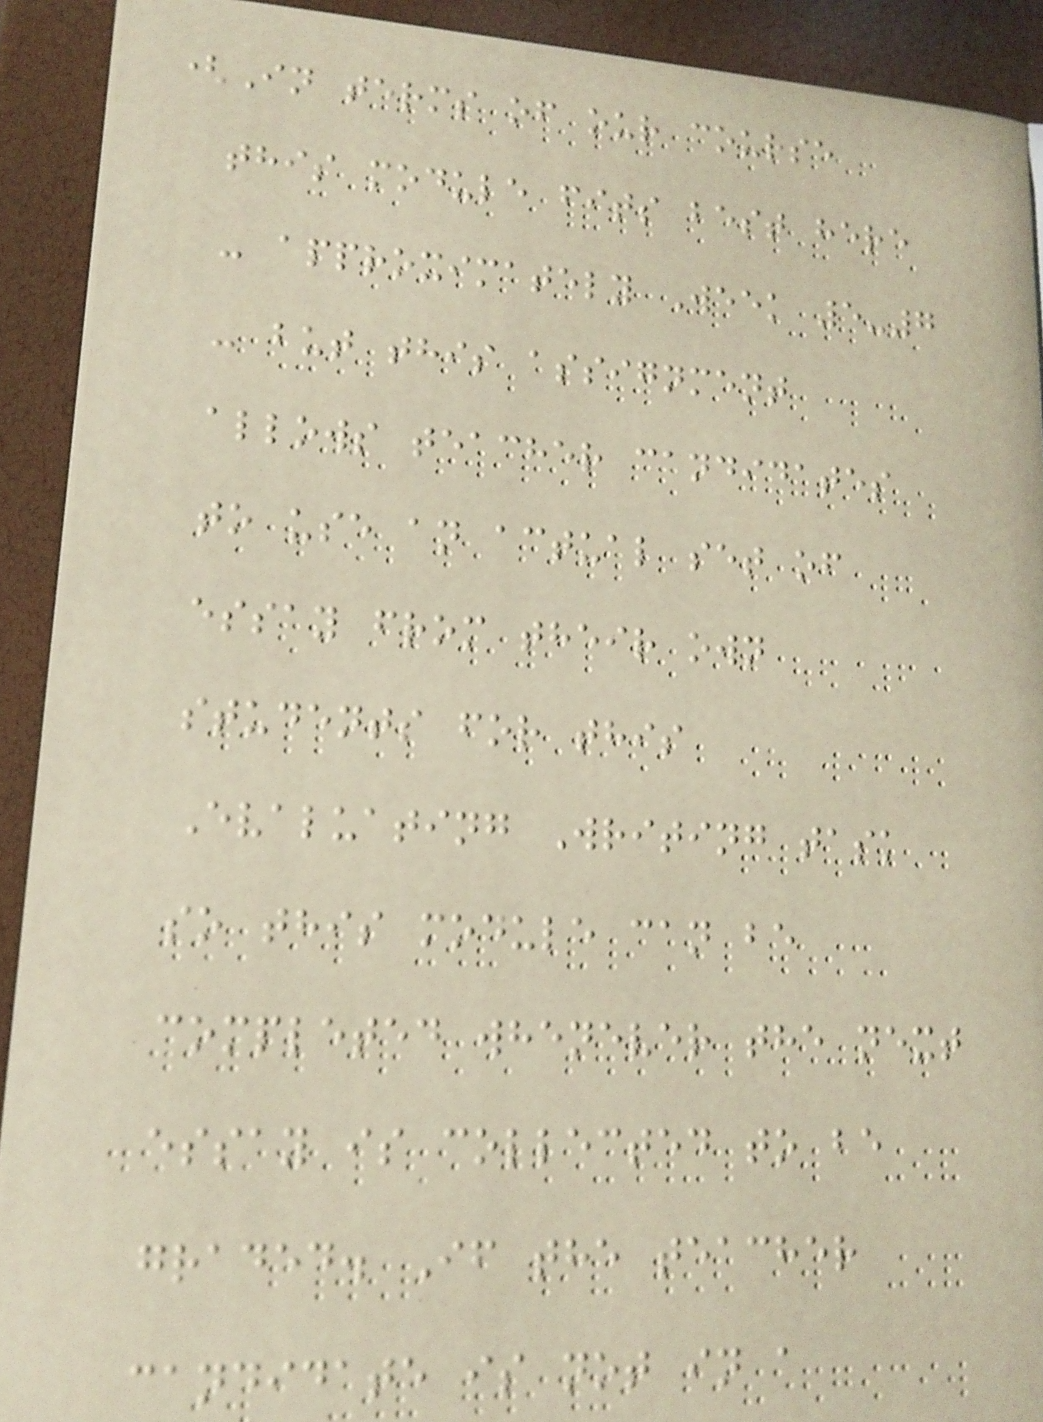(In terms of our course
this module fits best here
- approximately Week 5-7
- but this assignment
allows teacher candidates
to use an actual set of
essay from their own
students for this
Evaluating Writing task
so this module can be
completed whenever the next
essay is collected to be
graded. If the teacher
candidate is not in a
